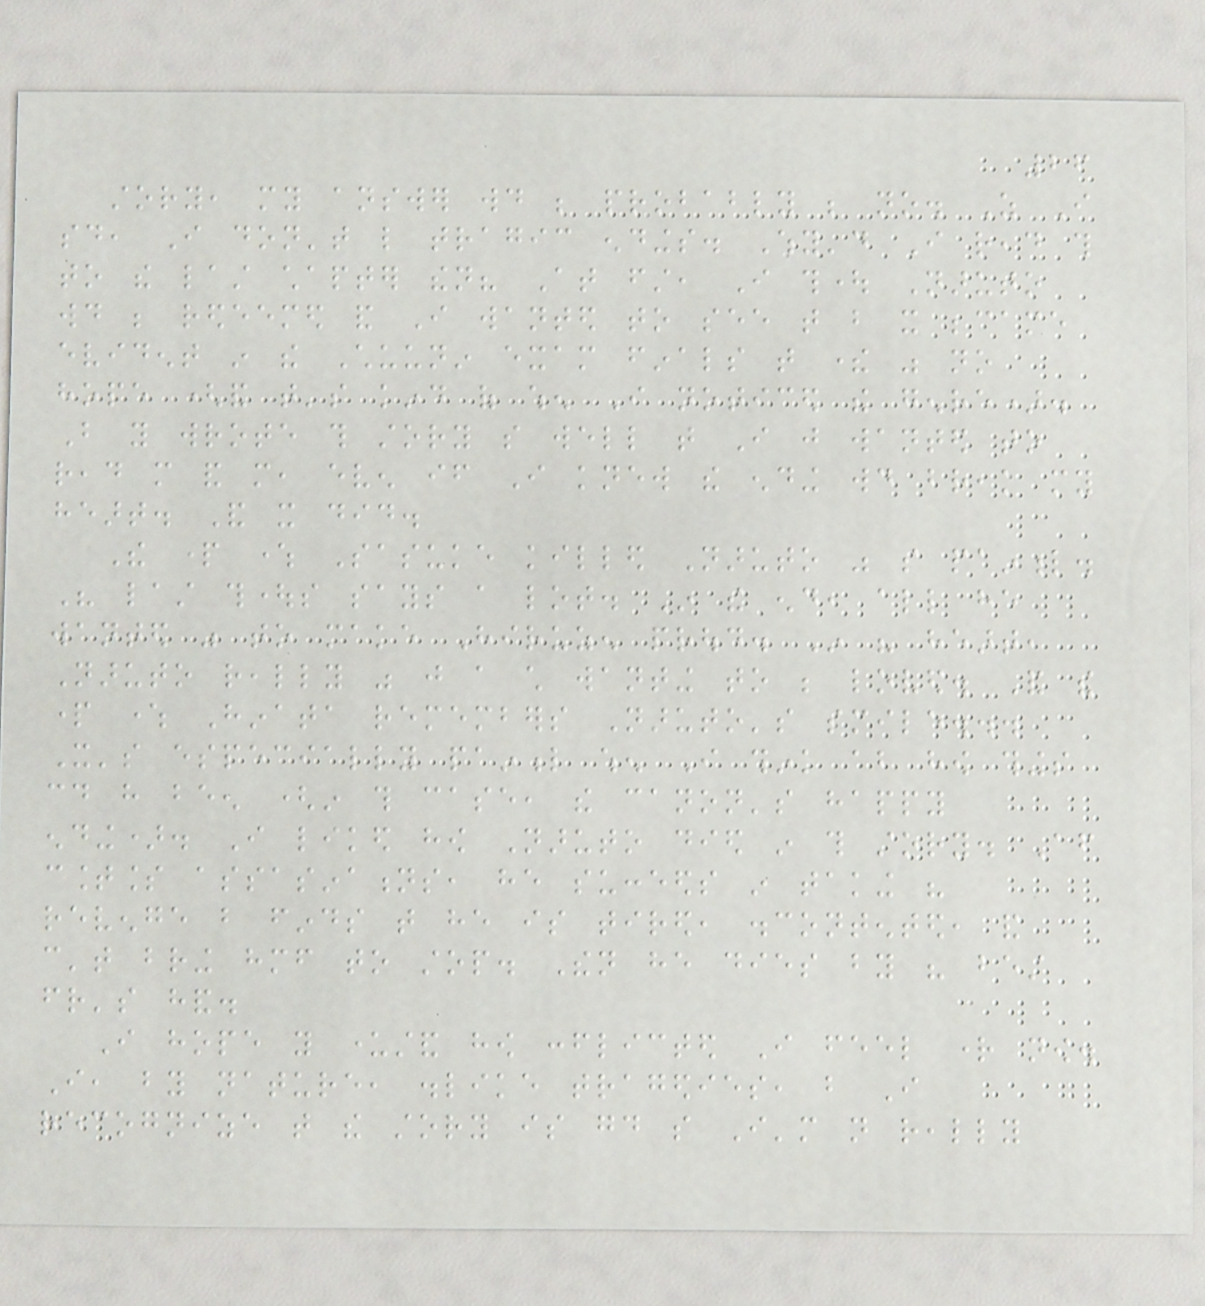26
story, my answer would be probably be no. As I
said, I don't like tragic endings. Why'd I read this
to the last chapter then? At first, I thought Naruto
would be redeemed and I wanted to see that but it became
evident in the Chuunin exam finals that there was no
hope (and that's kind of when I noticed the genre).
But you wrote this story so well that I just wanted to
read more and more, even if I knew the ending would break my
heart. And it did.
The part where Sasuke killed Naruto was so painful.
His last thoughts says a lot. In the end, all he
wanted was to make Hiruzen proud. In his heart,
Naruto really was just a child wanting to be loved. And the
part where Hinata remembers Naruto's smile...
It's especially painful when I think about how things
could have been (in this case, the canon's happy
ending). I liked how Naruto died in this story. After
countless assasinations, he succeeds in taking his
revenge but finds that he is tired, discontented, and
can't bring himself to stop. Then he dies by his best
friend's hand.
I hope you understand how conflicted I feel right now.
I, by nature, dislike tragedies, but I
recognize that the story is good so I'm not really
